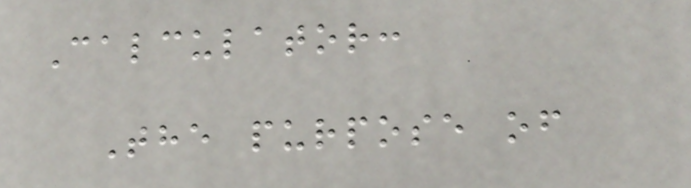Calculator:
The purpose of
